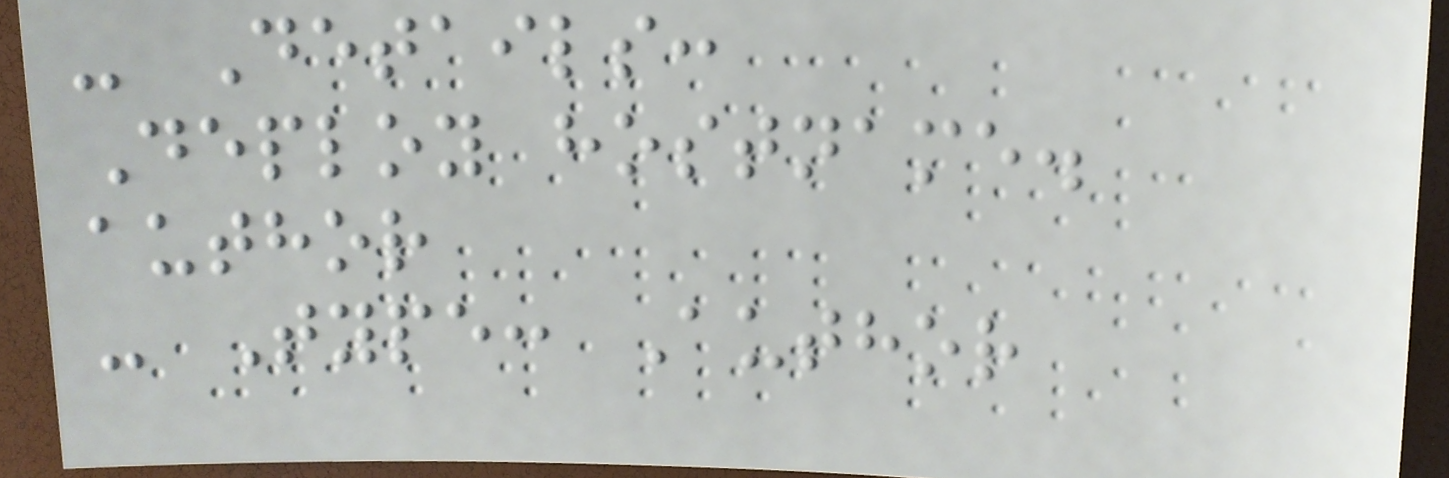- Details:
Deploy hostname.
author
- Type: Author
